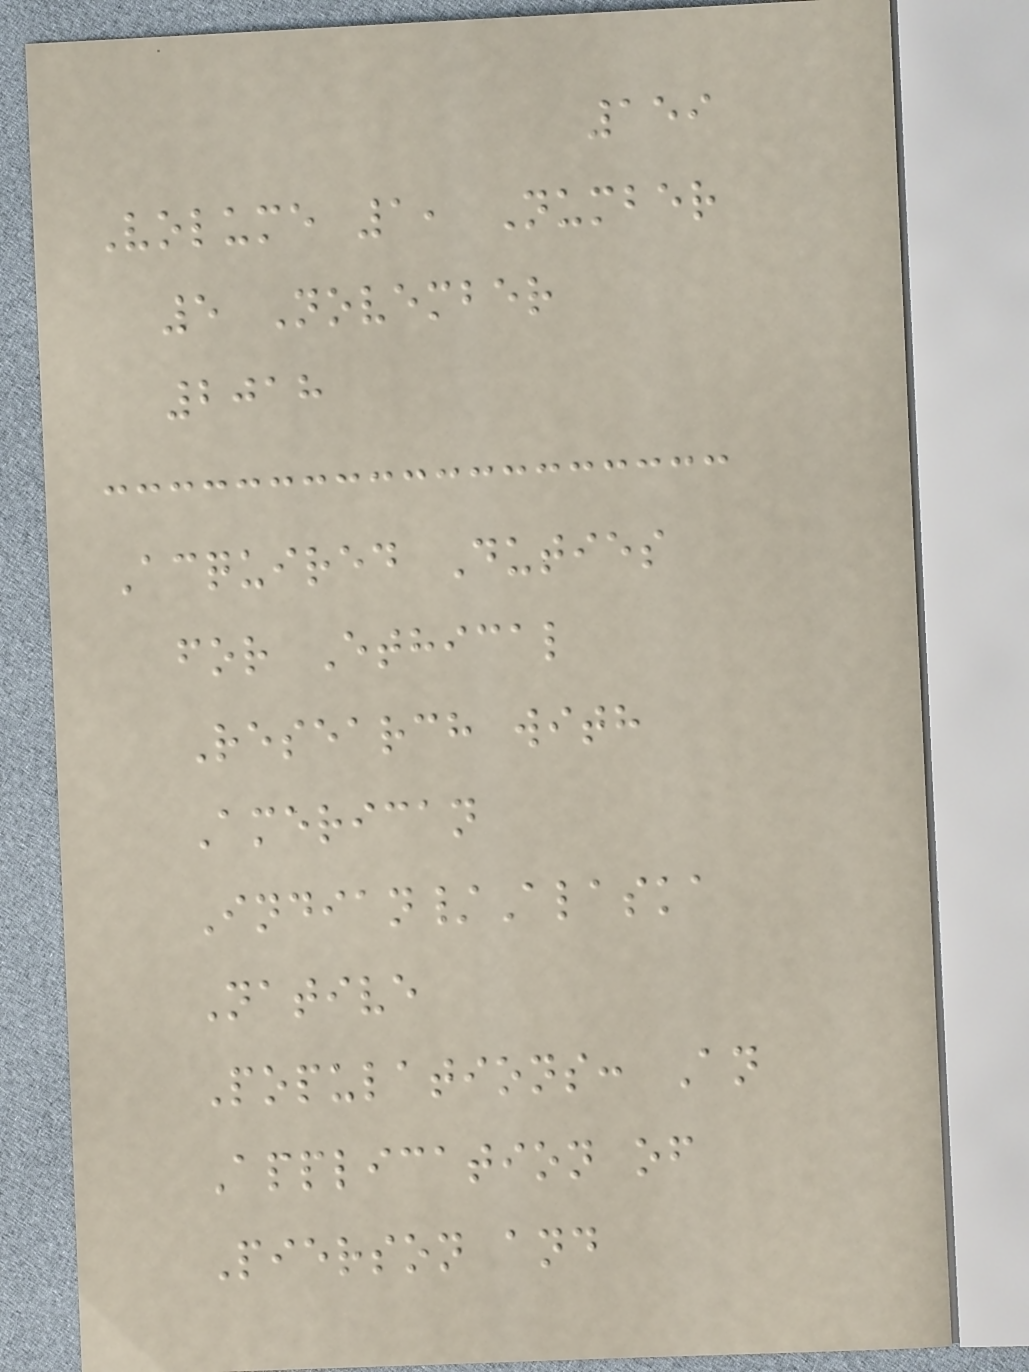159
Volume 1, Number
5 November
2018
Acquired Duties
for Ethical
Research with
American
Indian/Alaska
Native
Populations: An
Application of
Pierson and
